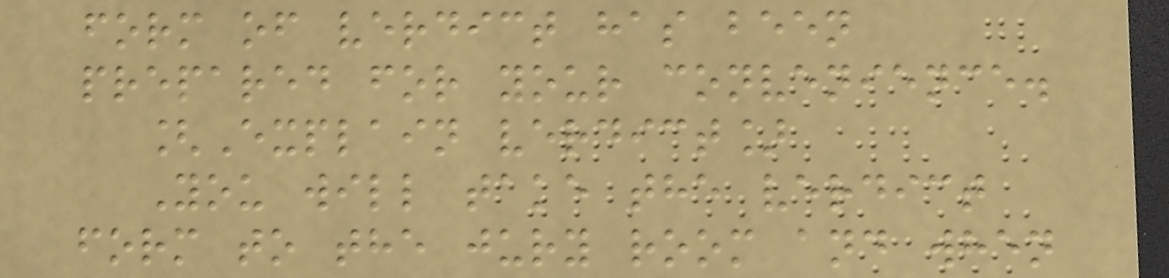form of verdict has been
prepared for your convenience.
[Explain verdict]
You will take the verdict
form to the jury room and when
